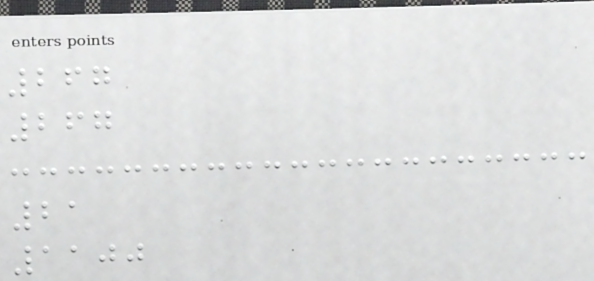267
267
21
1100
